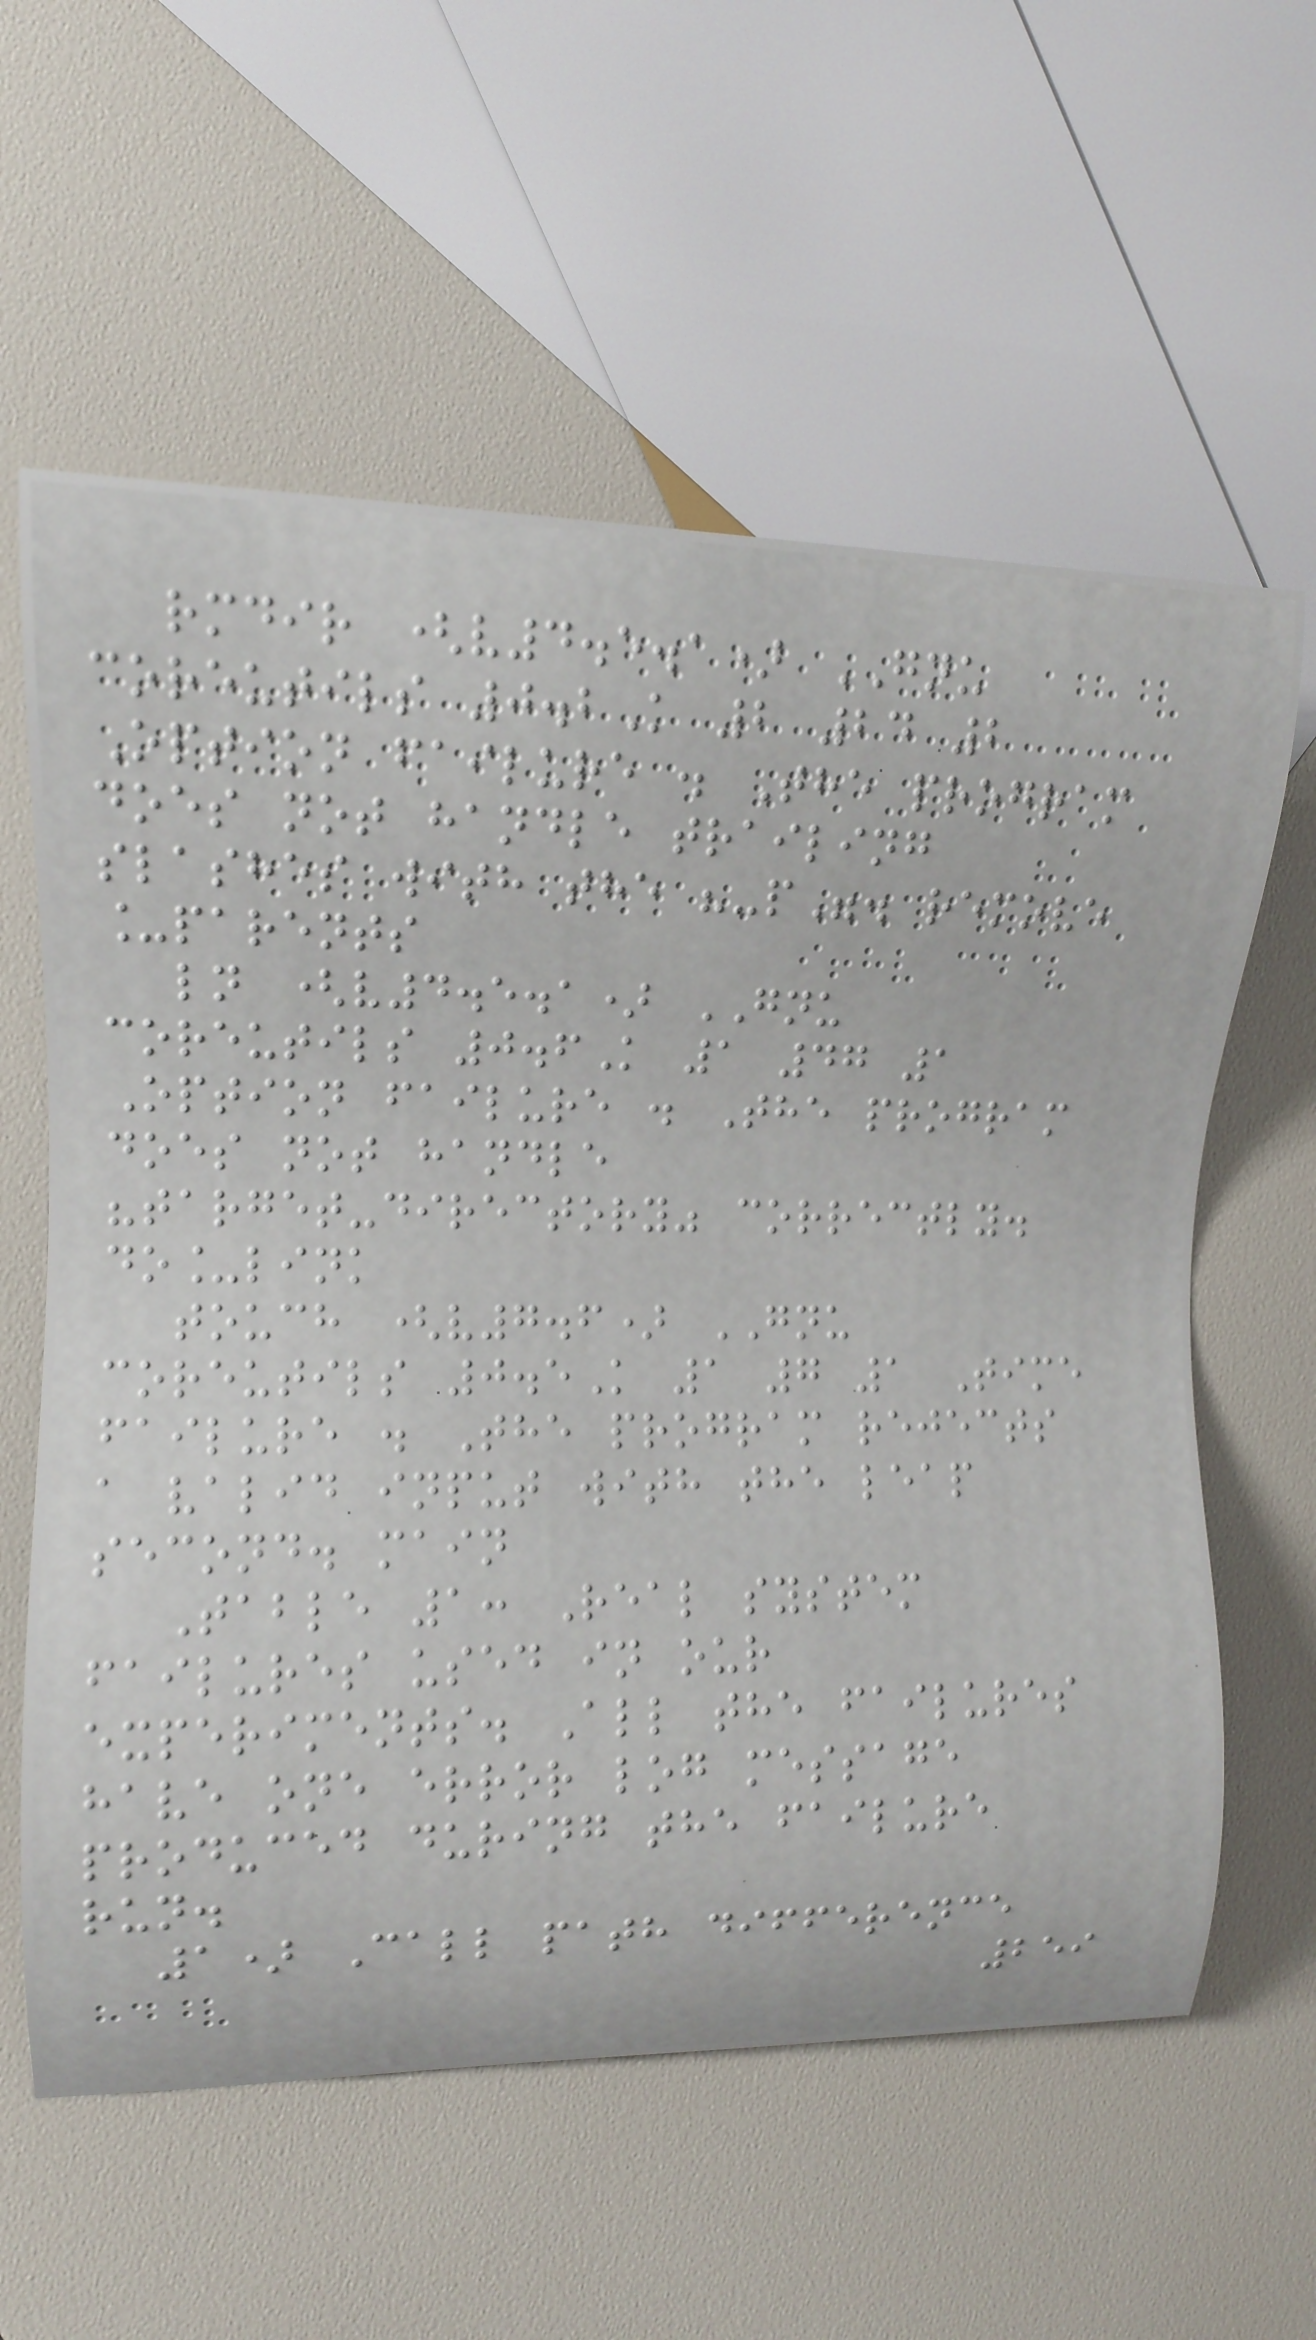rmdir (v4.5.1) GNU
coreutils 0.2K 2 24 2
Option failure . The program
does not handle trailing
slashes with the "-p". remove
_parents
ln (v4.5.1) GNU
coreutils 0.6K 1 47 1
Option failure . The program
does not handle
"target-directory" correctly.
do_link
touch (v7.6) GNU
coreutils 0.5K 1 7 1 Time
failure . The program rejects
a valid input with the leap
second. main
Table 1: Real system
failures used in our
experiments. All the failures
have one error log message
produced during the failure
run.
1) Call path difference
259
